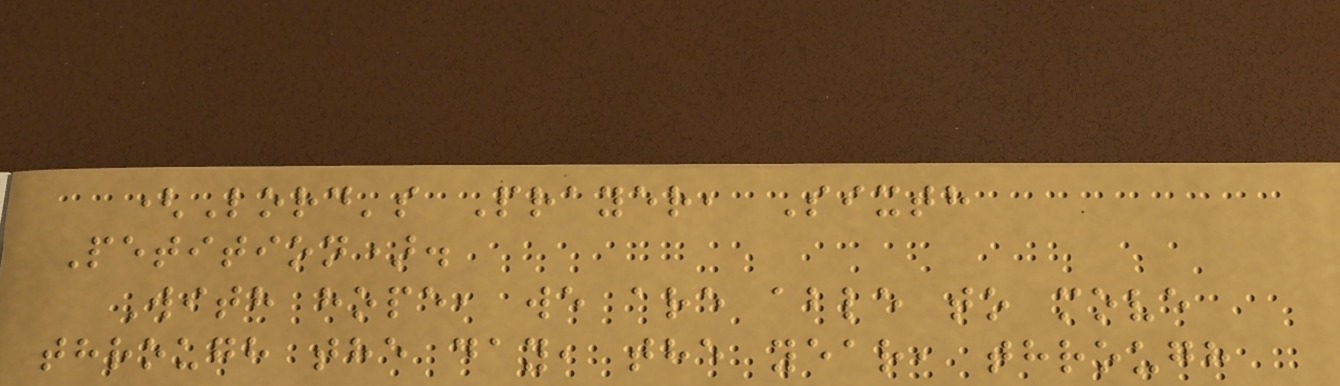(Lord's Prayer, Sixth
Petition).
With hope, we are able to move
through the day, the year, through
